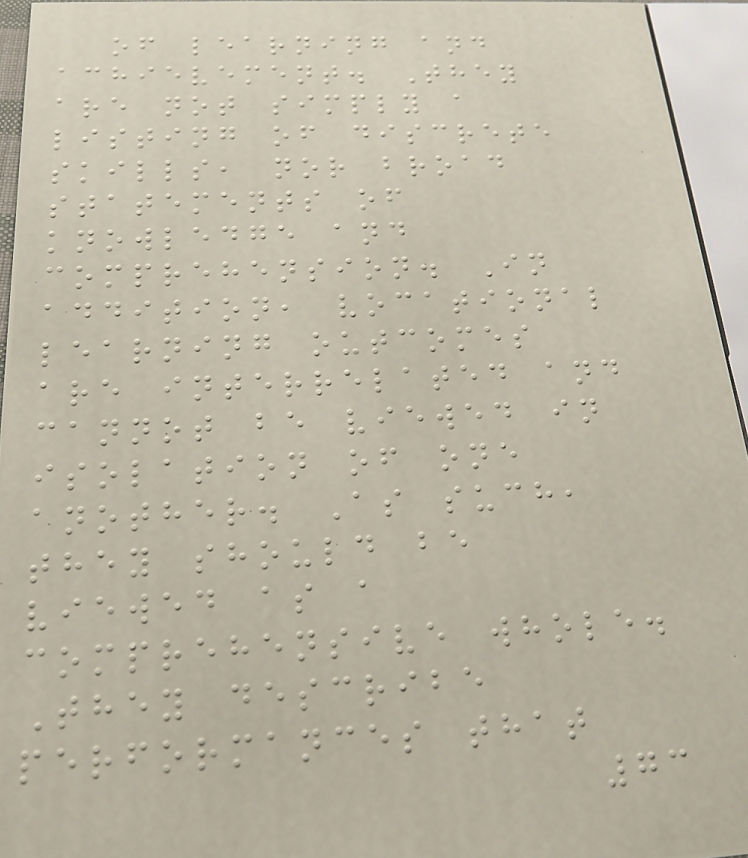of learning and
achievement. They
are not simply a
listing of discrete
skills, nor broad
statements of
knowledge and
comprehension. In
addition, vocational
learning outcomes
are interrelated and
cannot be viewed in
isolation of one
another. As such,
they should be
viewed as a
comprehensive whole.
They describe
performances that
73
